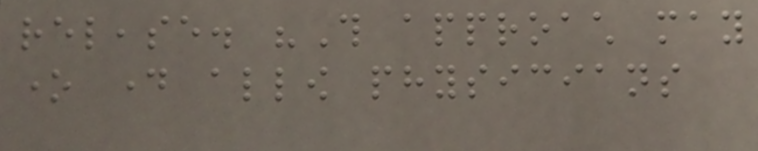release. "This approach may
one day allow physicians
